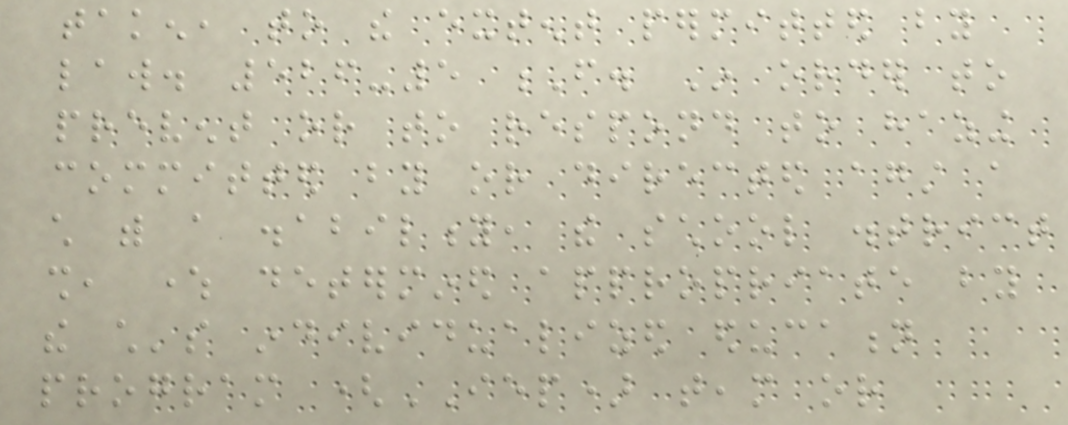taken, to the extent permitted by
law. 526-5 F. In order to
prevent or to respond to hazing
committed by or directed against a
child with a disability, the school district
shall, where determined appropriate by
the child's individualized education
program (IEP) team or
